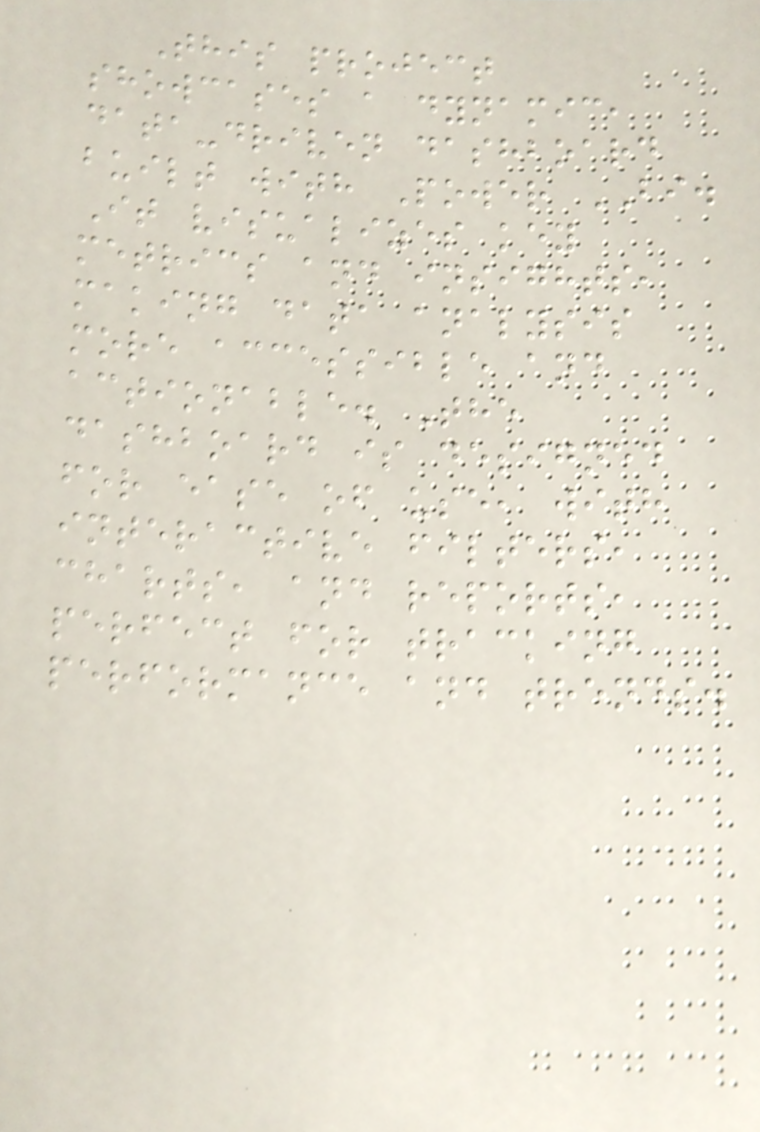This project
showcases a dynamic,
data-driven dashboard
built with Power BI.
It visualizes key
metrics and insights,
making data analysis
more accessible and
actionable. The
dashboard is designed
for ease of use, with
interactive filters,
charts, and reports,
perfect for tracking
performance and trends.
